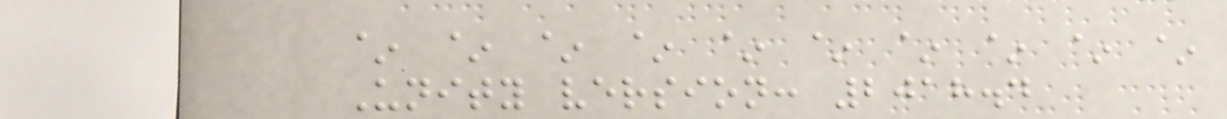~ ~ ~ ~ ~ ~ ~ ~ ~ ~
Unity version: 2018.4
